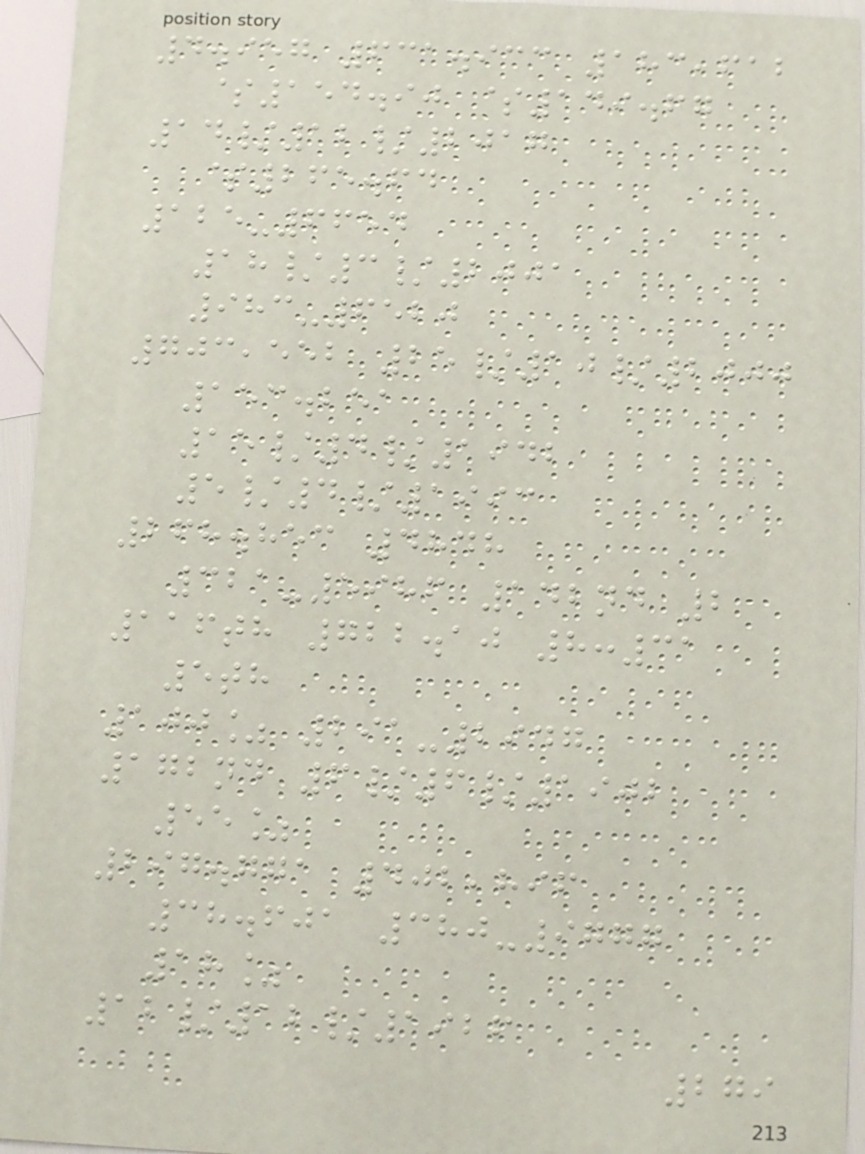4.957 631.933 183,612
$154.90 $149.67
14/12/2017
$265.64
125-6654
18/3/2001
983-6520
703,552 25/10/2000
153.251
15/4/1942
5/4/1993
268.853 4848
321-5986 142nd 2
116th 722.10 8:31
5th
100% 291-2947
172nd 6/6/1902
55%
297.771 402,896
38.601 380-9777
18%
12/12/1926
279
